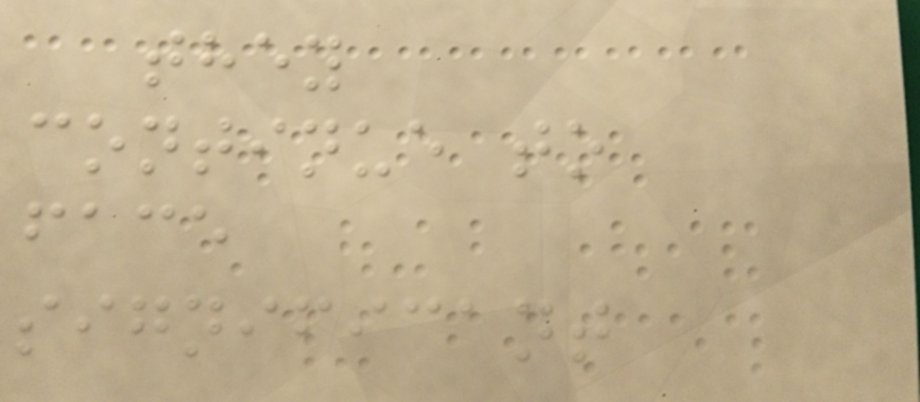they
continue to
face
significant
